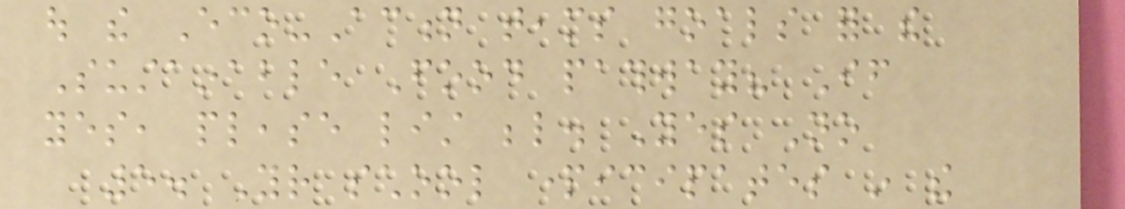out the Eco-Action teams goals for the
Sustainable Food pathway? If
yes, please list below. Yes No
5. Your school participates in the
